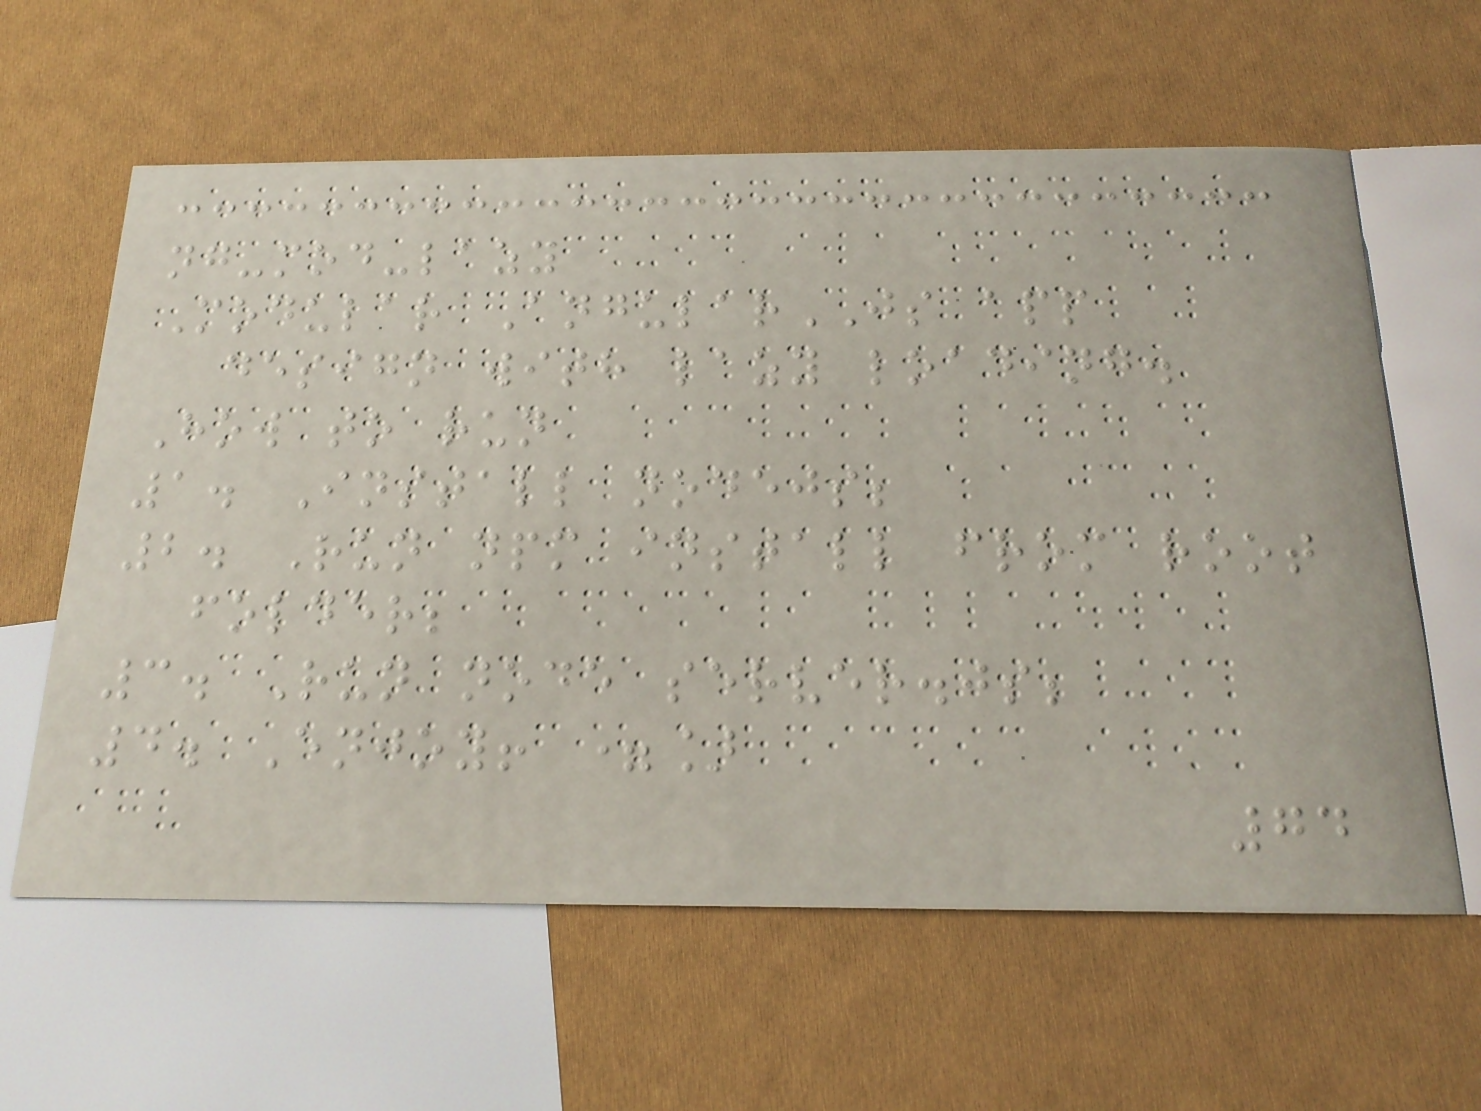ng-mod-lazy
Modular AngularJS app
design with lazy loading.
How to run
1. Install nodejs;
2. Run npm install from root
folder;
3. Run node server.js;
4. Enjoy! =]
74
